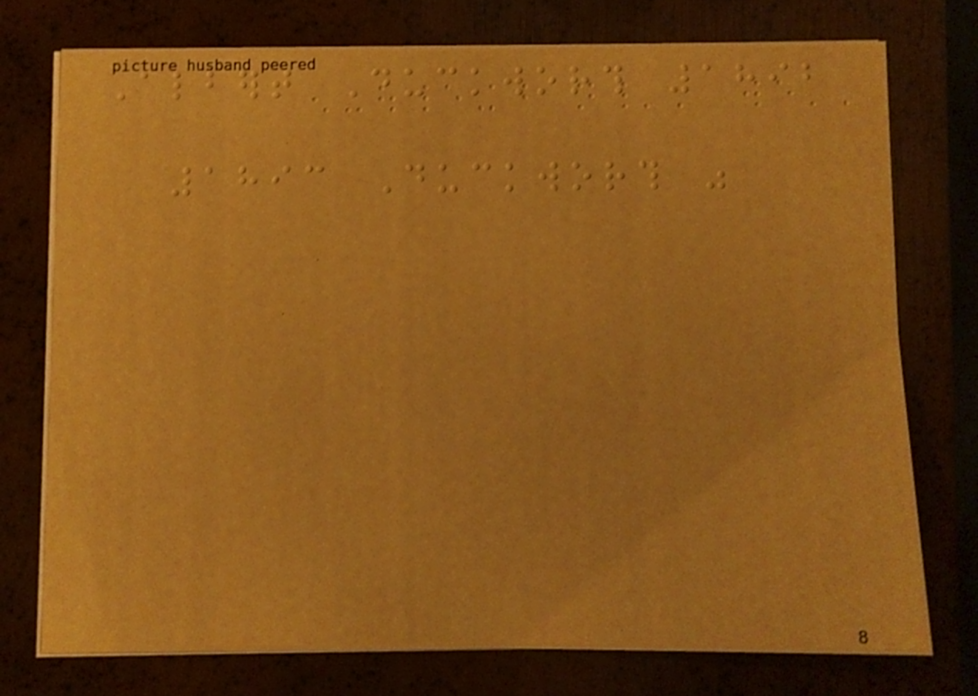Albert Duckworth 1892
1893 Duckworth was
